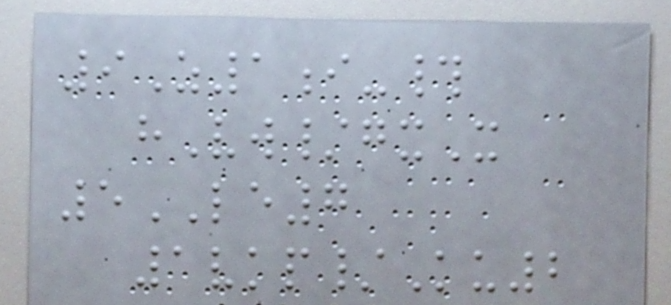9Z1i-#
hVw/gxX
5LE7
1vkp/Ku2
